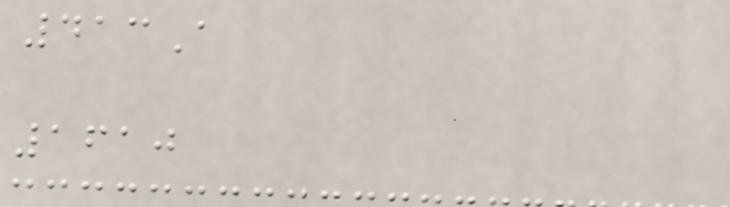413A
1610
